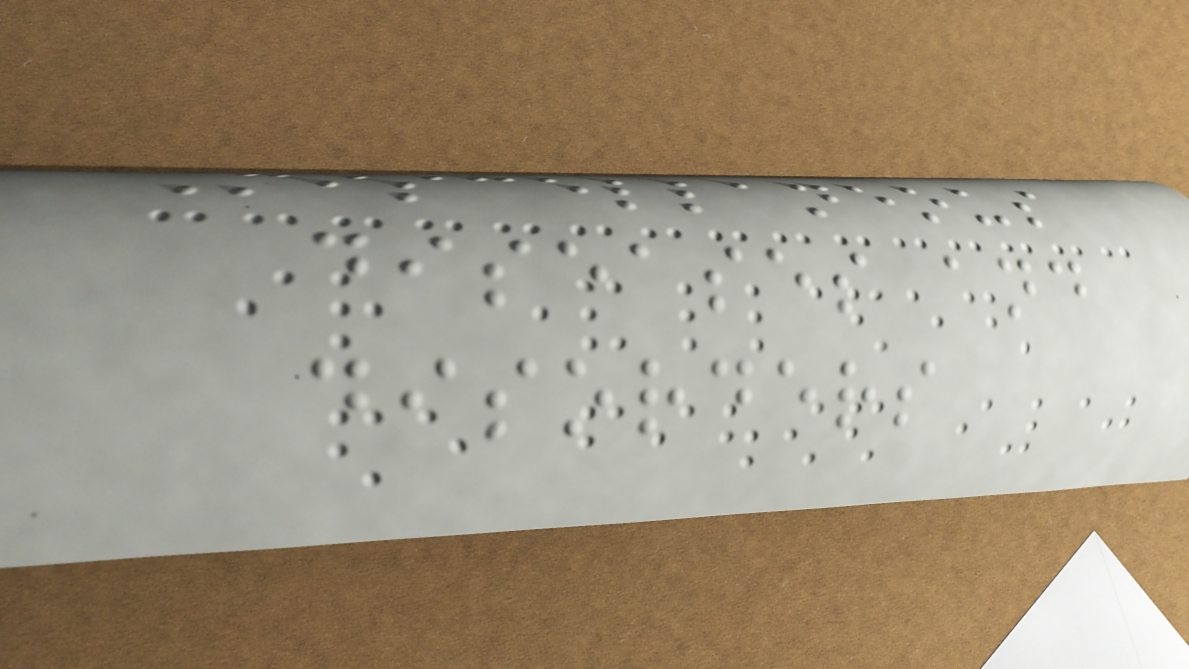Miscellaneous
diseases and
disorders
